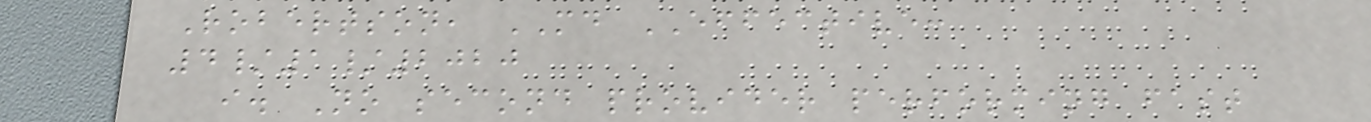Robertson, MD EFFECTIVE:
4/1/2020
i. No second provider performing fast
